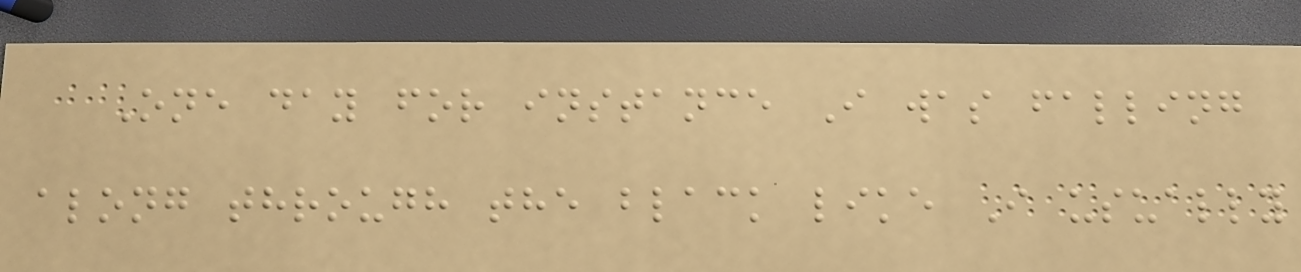One day for instance I was falling
along through the black like I usually
